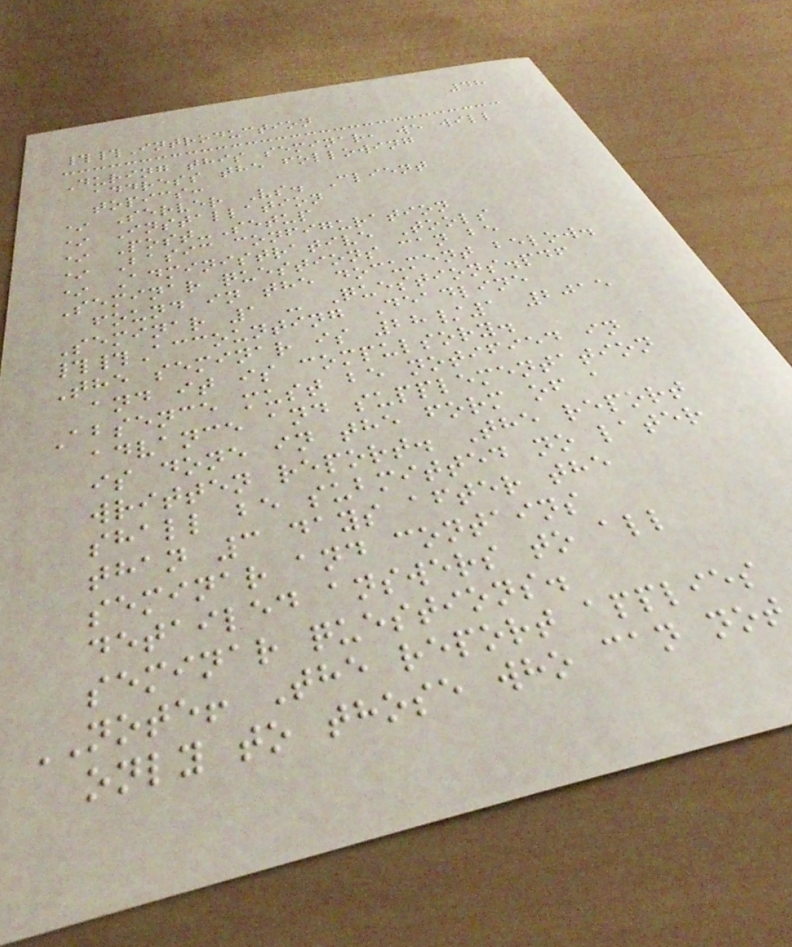48
##Introduction
During this seminar, we will
address the following
topics:
* Server Vs. Client
* Installation
* Post-Setup
* Basic configuration
* Administrative Tools
Seminar questions can be
found in the document below.
Seminar 1 - Questions.pdf
##Accounting Deadline
The seminar is 28/1 2015
and it is compulsory.
Absence must be notified in
advance and supplementation
is done in the form of a
written report. The report
shall be submitted no later
than 3 days after the
seminar and contains
detailed answers to all
seminar questions.
NOTE! The report applies
only to those who can not
